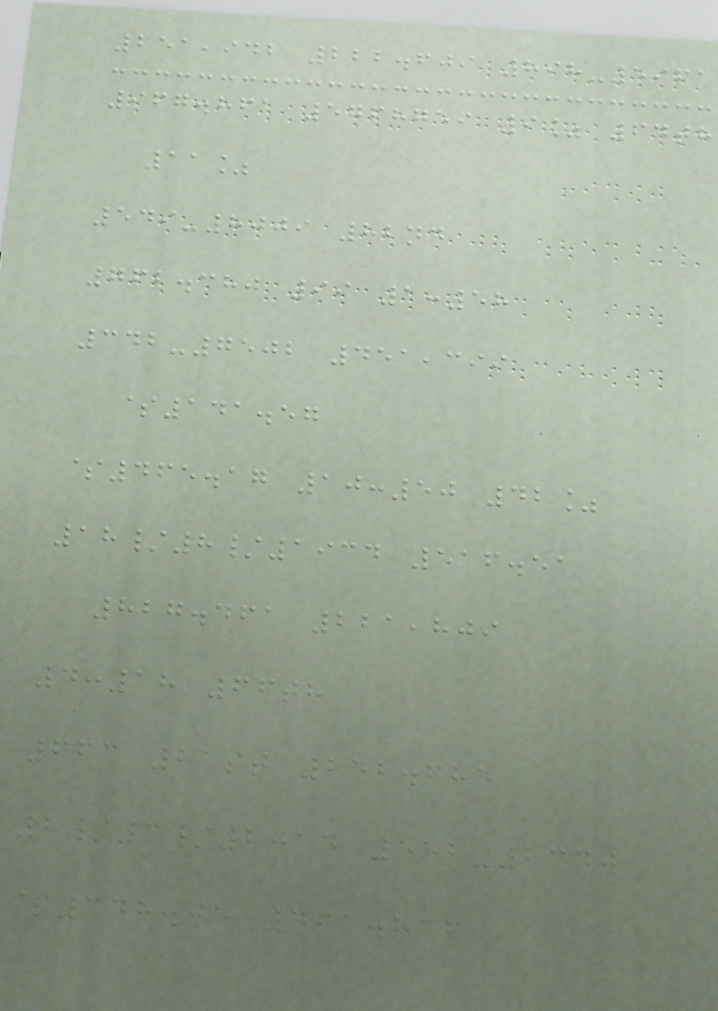251,942 222.609 898-5961
967.861 5768759 9% 64th
11%
549-8009 82nd
762.380 99 1:58
342-7502 451,399
$141.57
$465.17 10:50 42%
18/8/1934 516.51
827.461 221,809
4:18 66th
663 21st 252.685
2/3/2014 552-2340
$348.05 461.856
